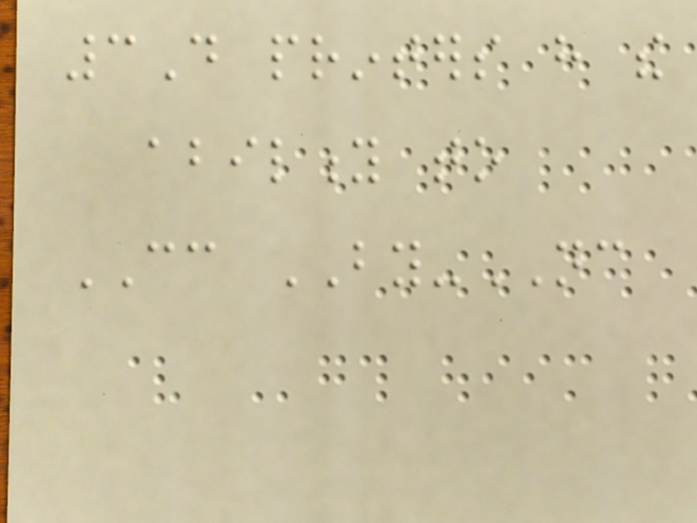3D printers have the
ability to
CC BY-NC
